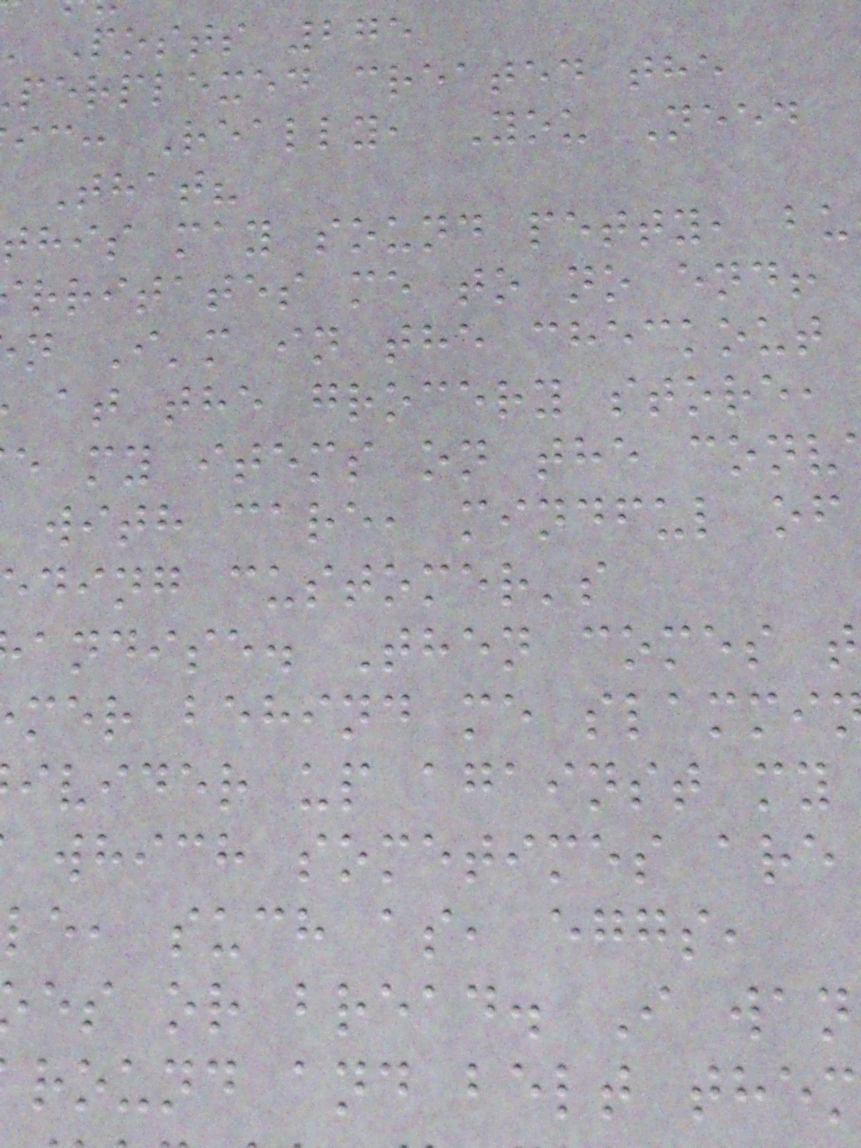Posts 275
perplexed created the
ic: Really, You Need
That?
this may sound petty, bu
rritates me to no end!
n I'm in the checkout
at the grocery store,
e my items on the conv
with care, mindful of
ding customer's
andise. Then comes t
mer behind me slammi
ivider up against my
which sometimes are
le, such as, eggs,
es or bread. I wan
round and belt the
